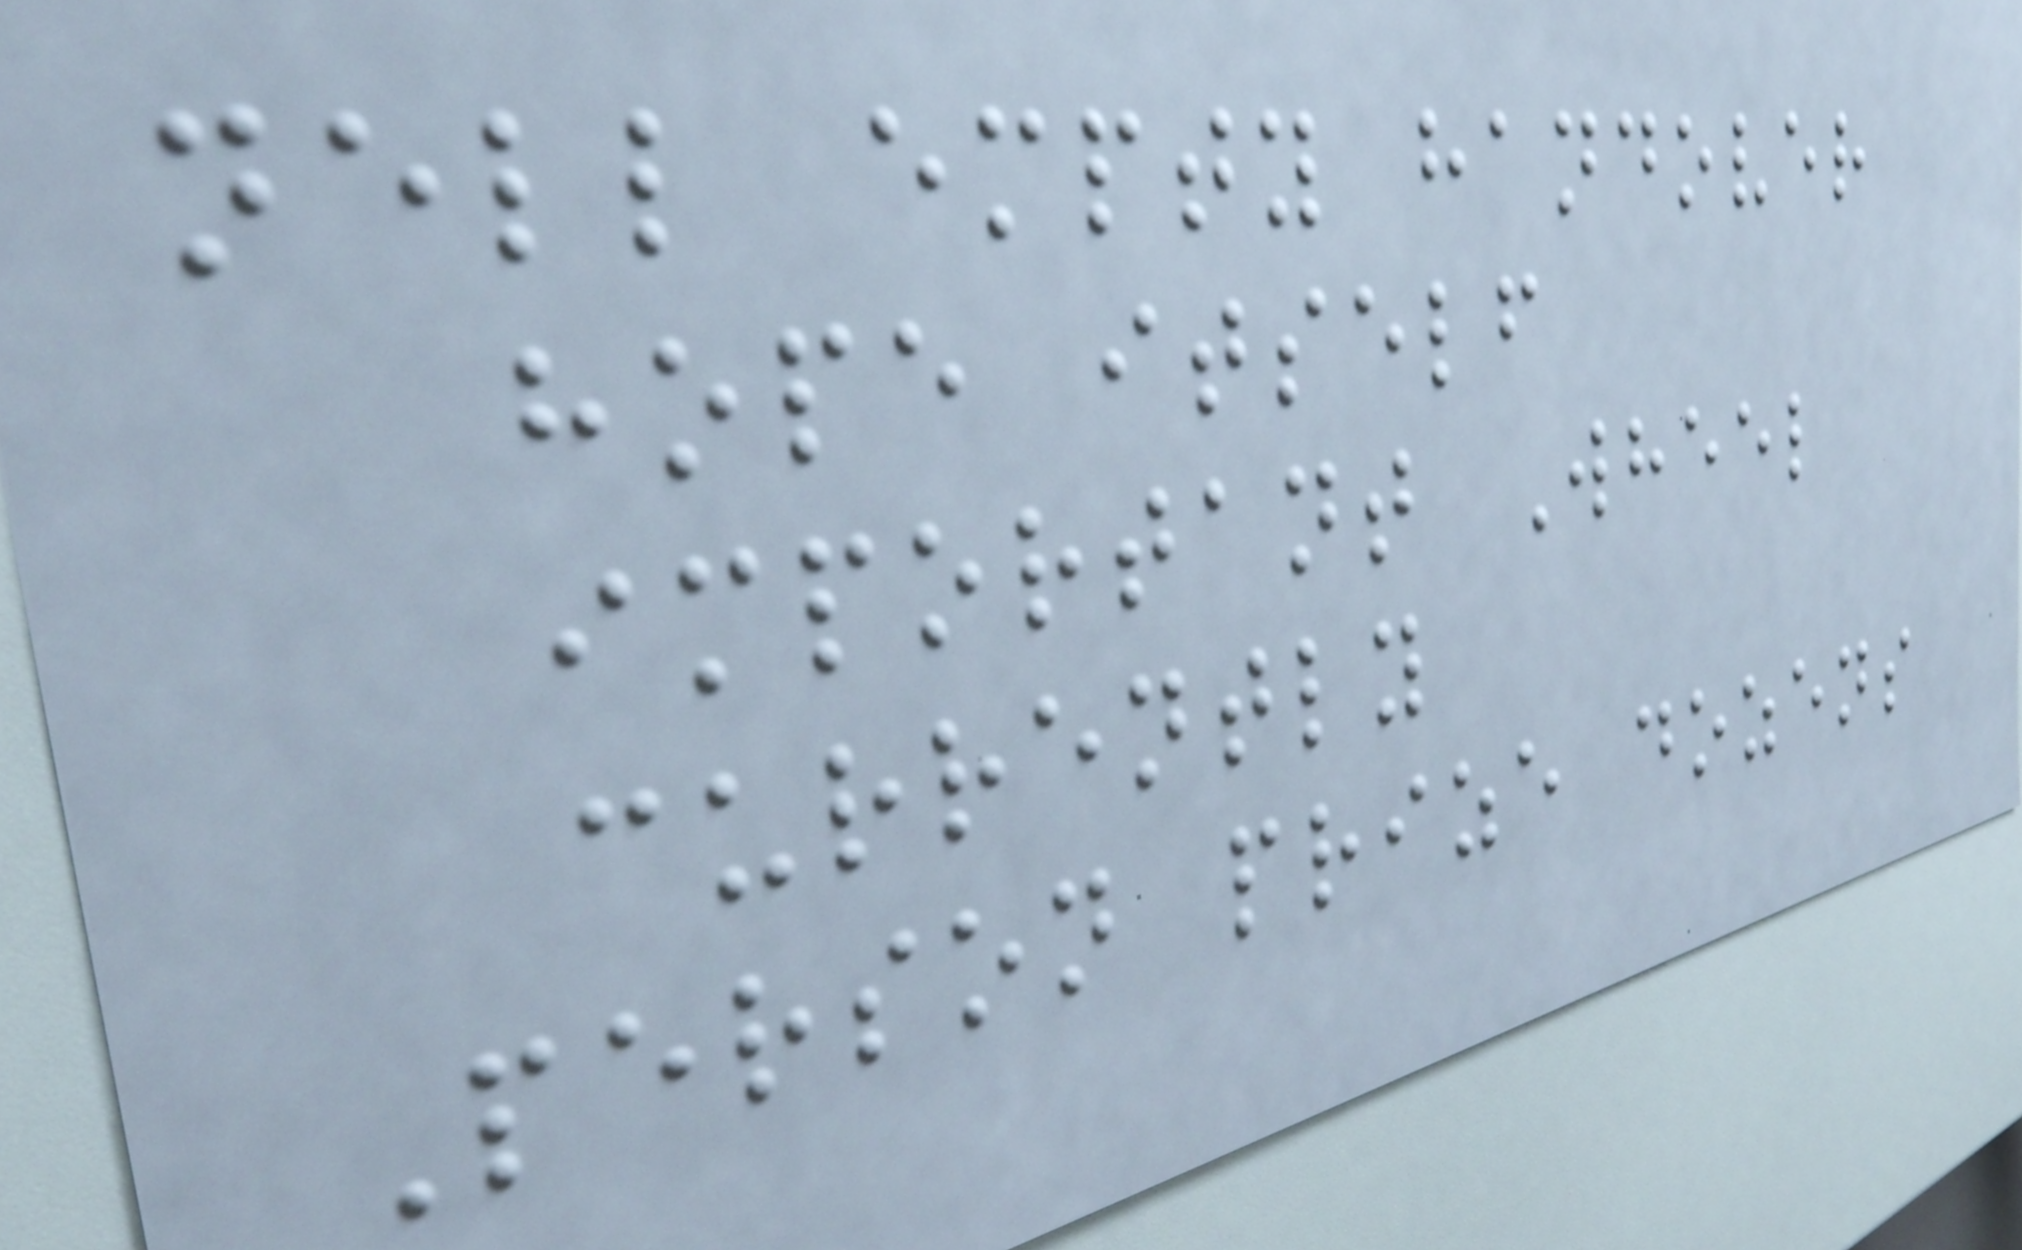nell empty handover
hope itself
important Wheel
currently
Person prize dozens
